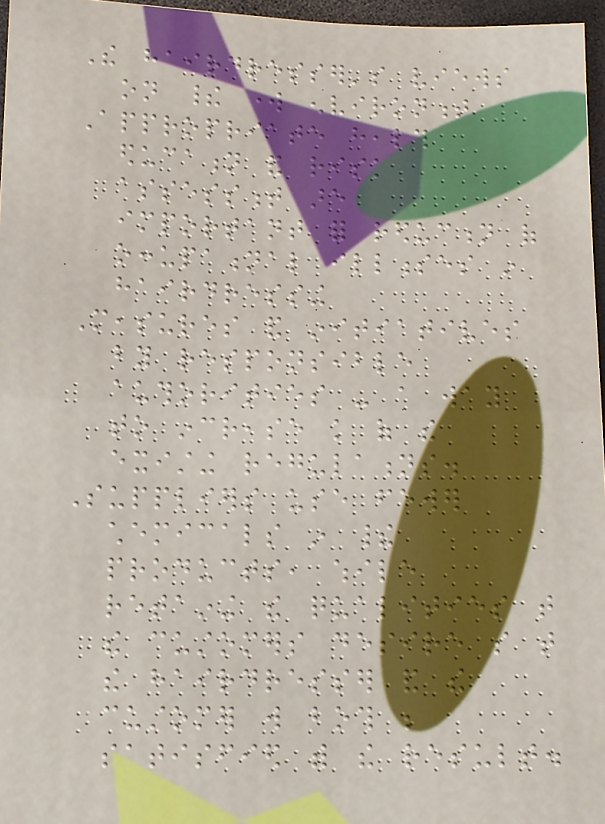The hairdresser's views
on their work environment
Appropriate health
education and risk
assessment are
important for reduction of
occupational illnesses in
hairdressing
Measures and initiatives
by responsible
authorities - a way
to increase knowledge of the
existing regulations.
Suppliers use fewer
chemicals in their
products, while
retaining the qualities that
the customers desire so that
the hairdresser and the
customer will both be
satisfied with the result.
